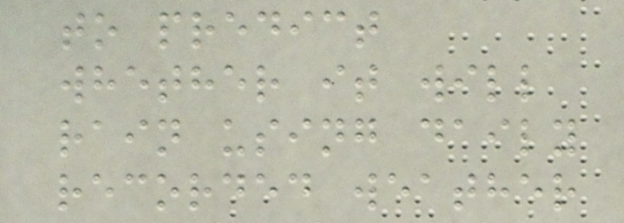to predict
whether it will
rain using daily
recorded weather
